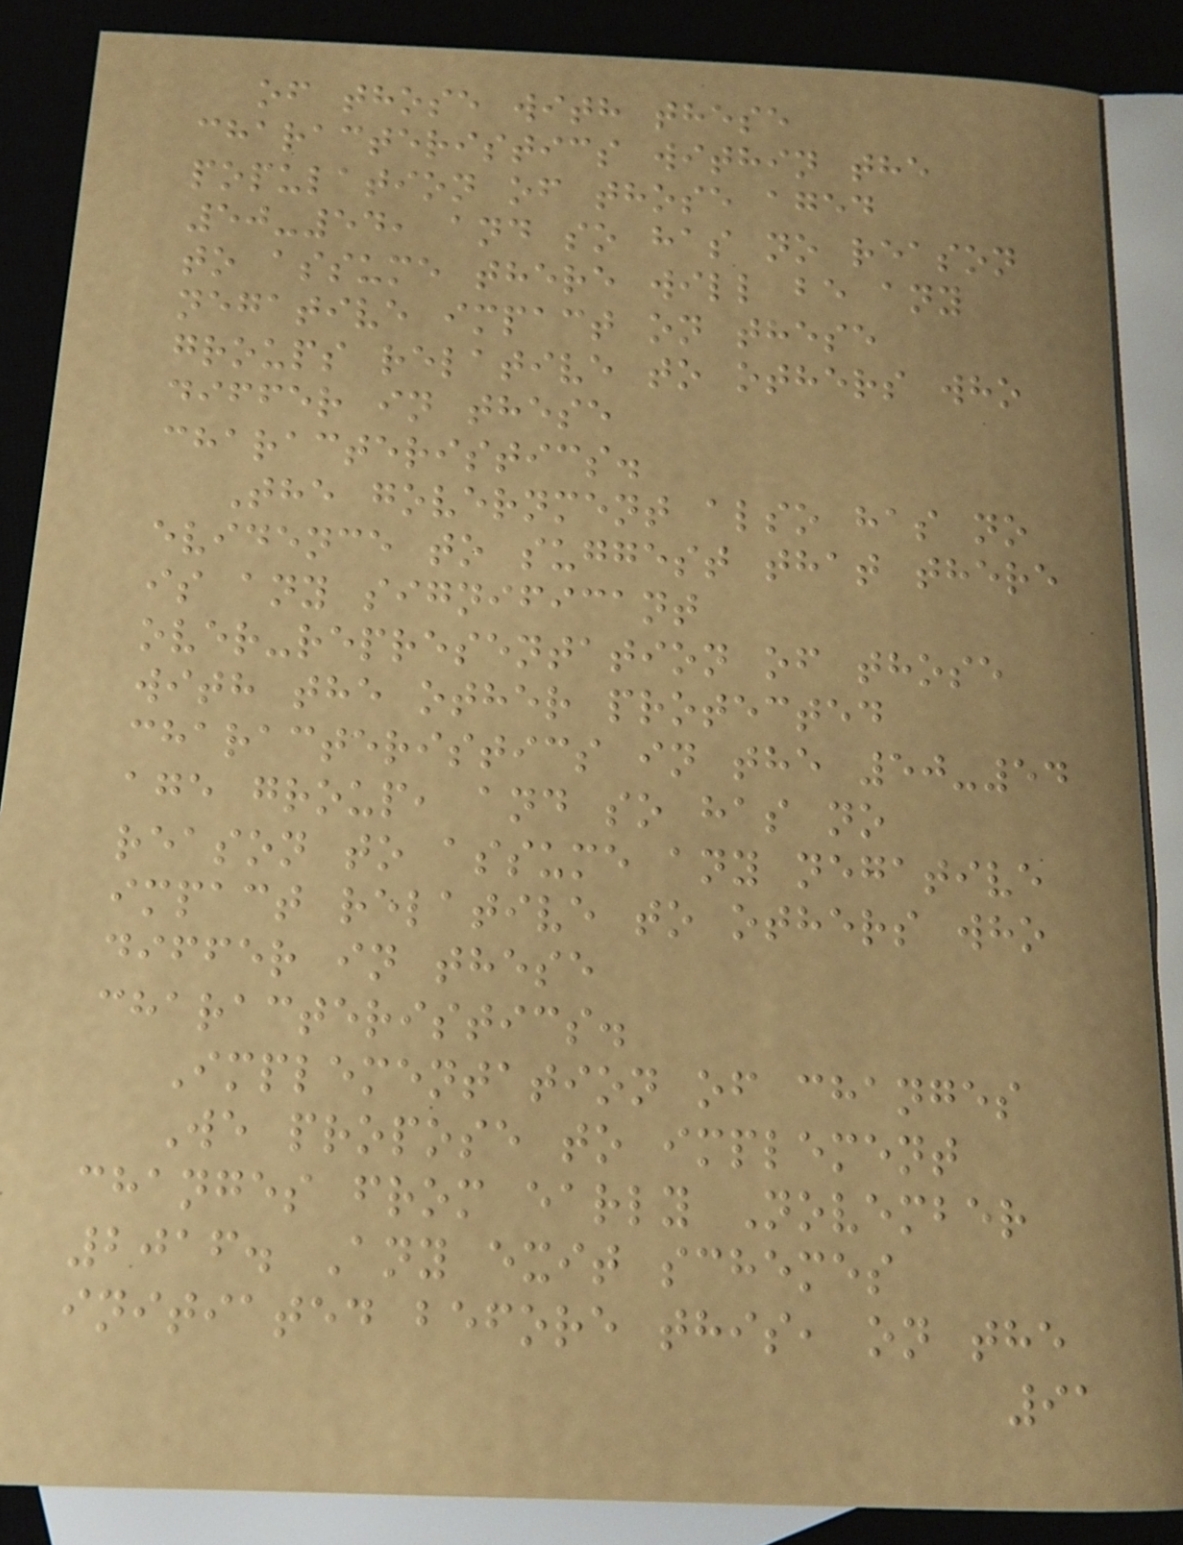of those with these
characteristics within the
population of those aged
50-54, and so has no reason
to assume there will be any
negative impact on these
groups relative to others who
differ in these
characteristics.
The government also has no
evidence to suggest that there
is any significant
over-representation of those
with the other protected
characteristics in the 50-54
age group, and so has no
reason to assume any negative
impact relative to others who
differ in these
characteristics.
Implementation of changes
We propose to implement
changes from early November
2016. Any exit schemes
initiated before this, on the
91
